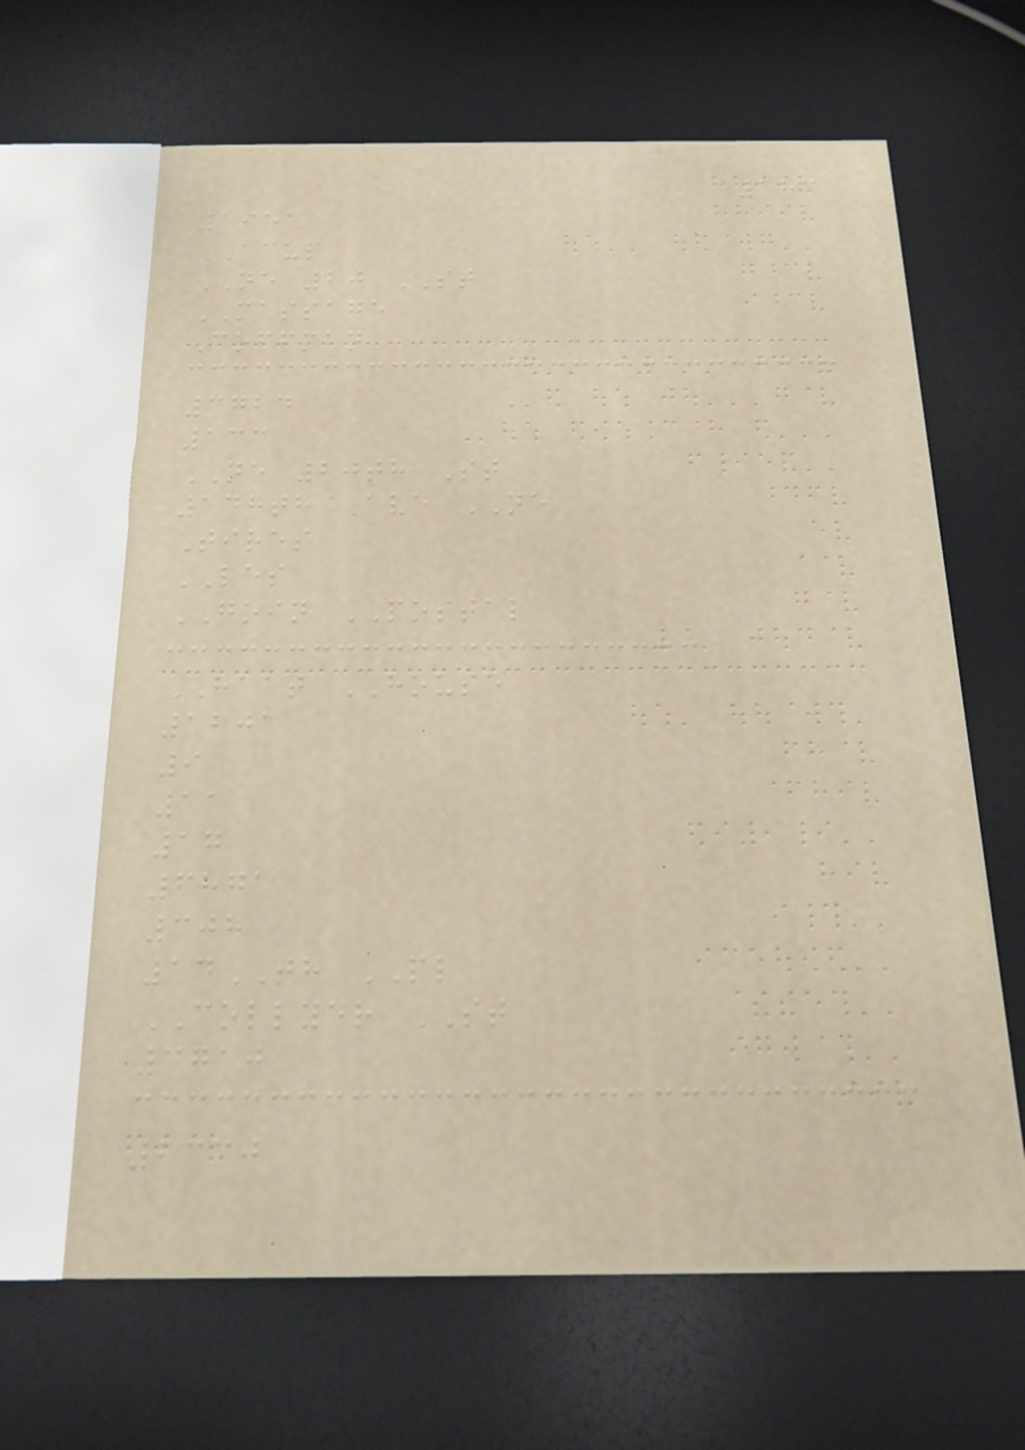183
1951
ACUP
NE 20 ST
MASSAGE
Coffman
3724
133
NE 20th St
148th Ave NE
Tires
LES
GOIN POSTAL
HAAT HOUSE
1201
9
11
17
6871
308
14TH PL
COLLYER ST
3710
2330
